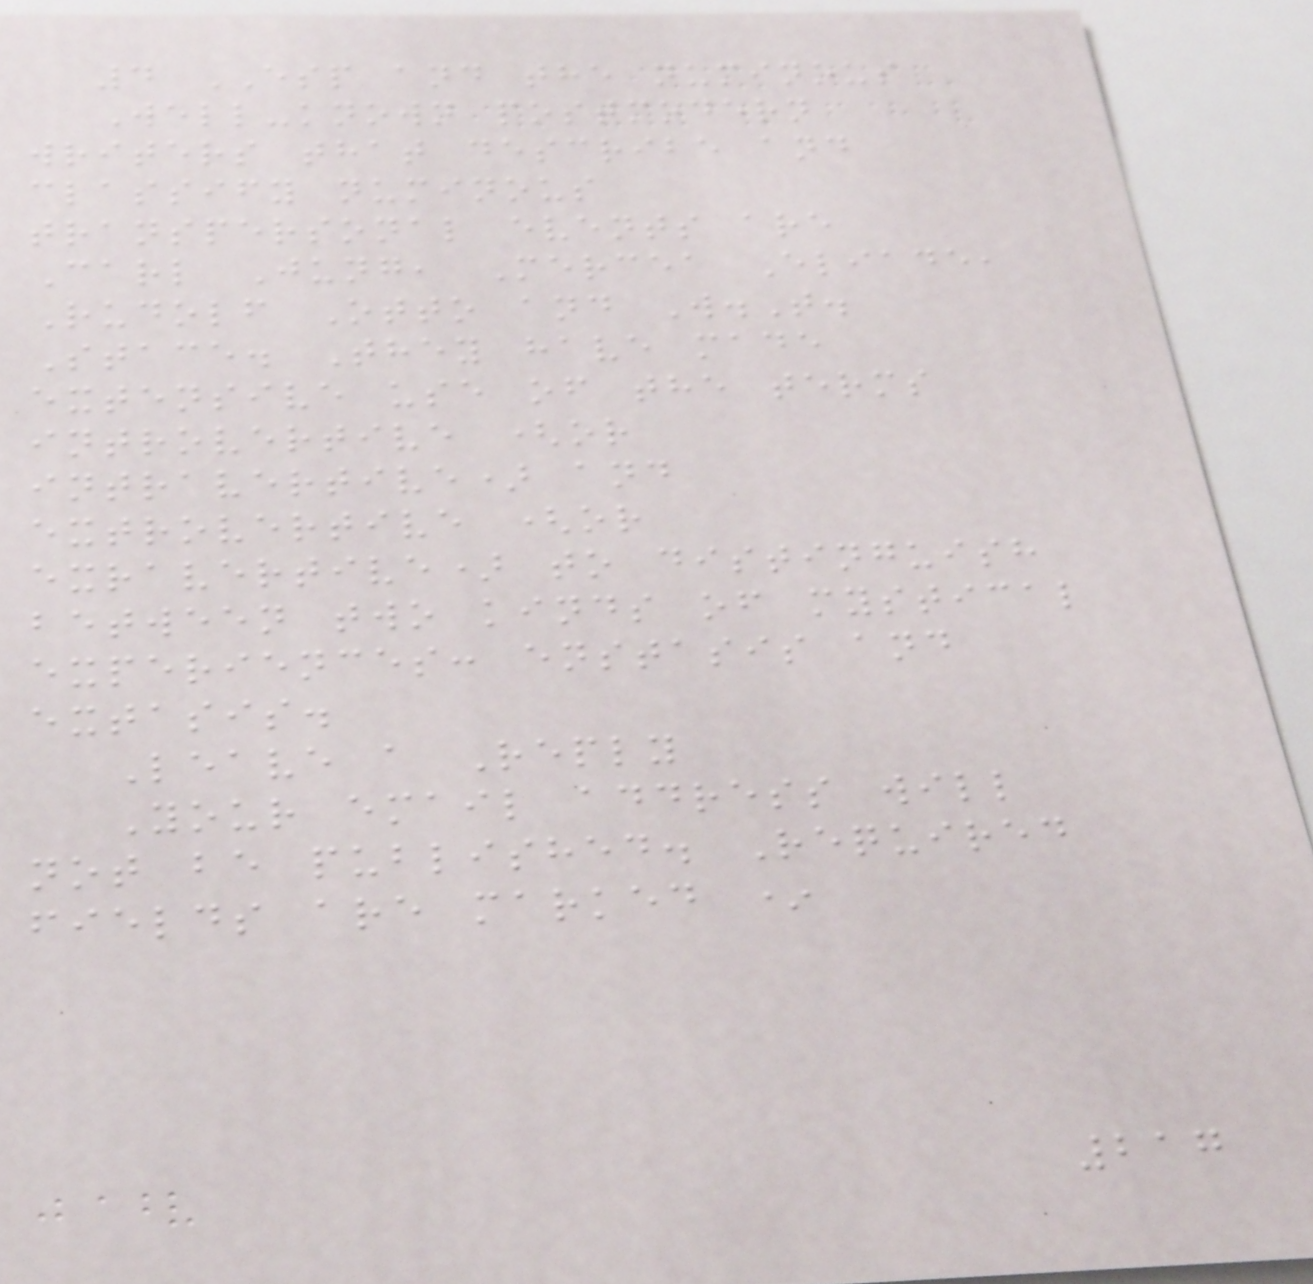4 ESP and the numinous
Well-known postmodern
writers that describe and
classify numinous
transpersonal events are
Carl Jung, Mercea Eliade,
Rudolf Otto and W.T.
Stace. They have made
extensive use of the terms
introvertive (or
intravertive) and
extrovertive (or
exravertive) to distinguish
between two kinds of mystical
experiences: enstasis and
extasis.
Leave a Reply
Your email address will
not be published. Required
fields are marked *
217
